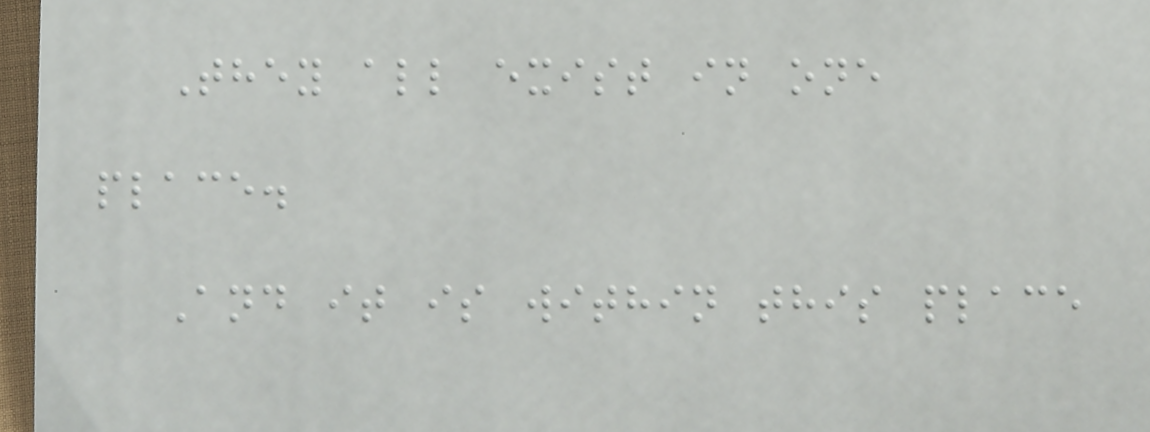They all exist in one
place.
And it is within this place
